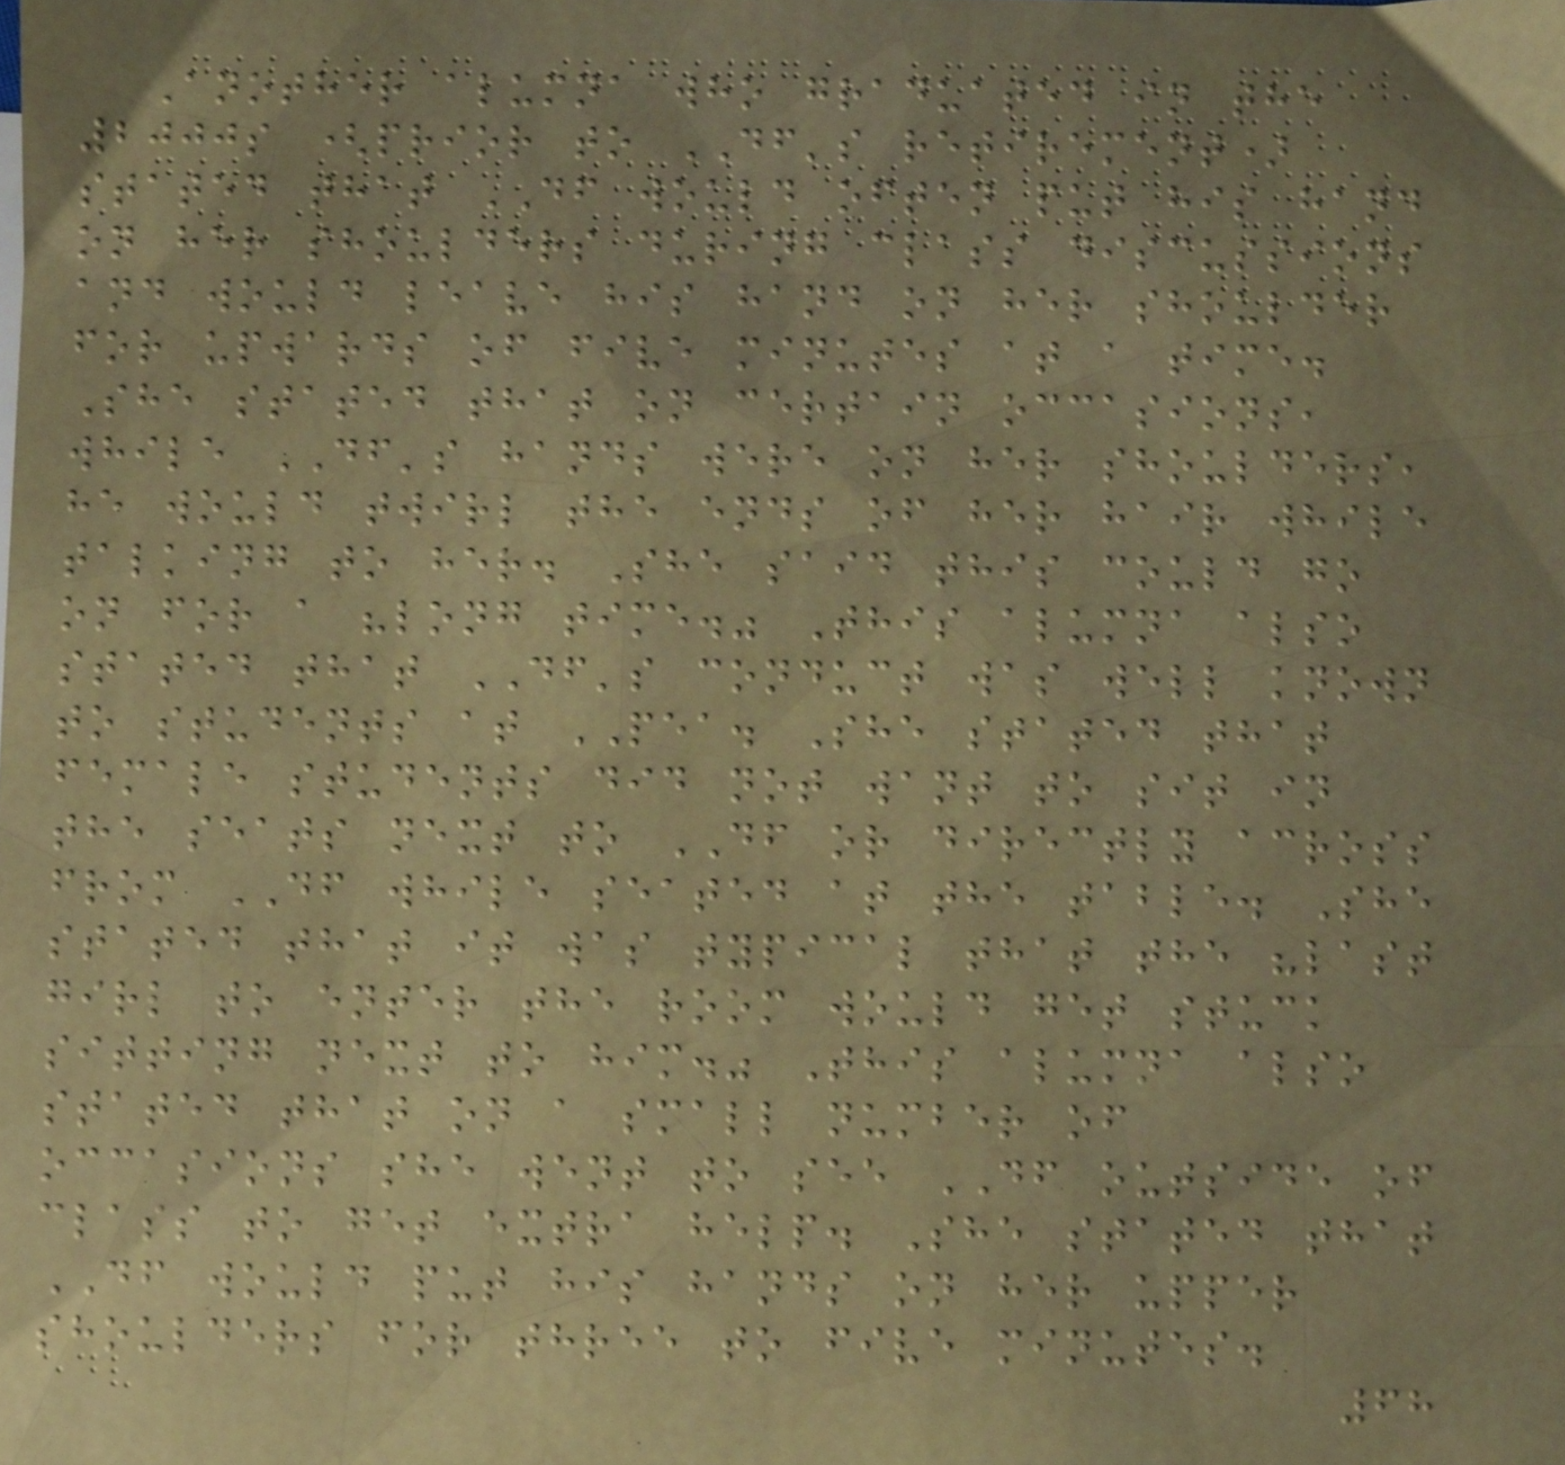Another alumna who graduated in the
2000s (prior to DF's retirement)
stated that DF would often put his hand
on her shoulders during class discussions
and would leave his hand on her shoulder
for upwards of five minutes at a time.
She stated that on certain occasions,
while DF's hands were on her shoulders,
he would twirl the ends of her hair while
talking to her. She said this could go
on for a "long time." This alumna also
stated that DF's conduct was well known
to students at PEA. She stated that
female students did not want to sit in
the seats next to DF or directly across
from DF while seated at the table. She
stated that it was typical that the "last
girl to enter the room would get stuck
sitting next to him." This alumna also
stated that on a small number of
occasions she went to see DF outside of
class to get extra help. She stated that
DF would put his hands on her upper
shoulders for three to five minutes.
68
